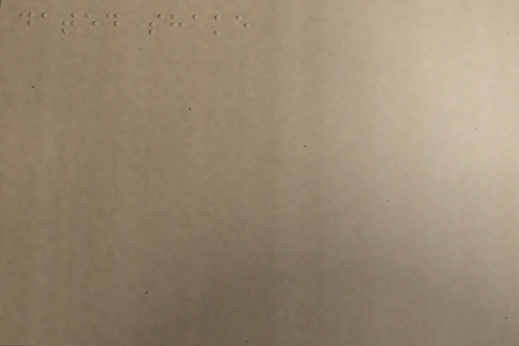dated shake
